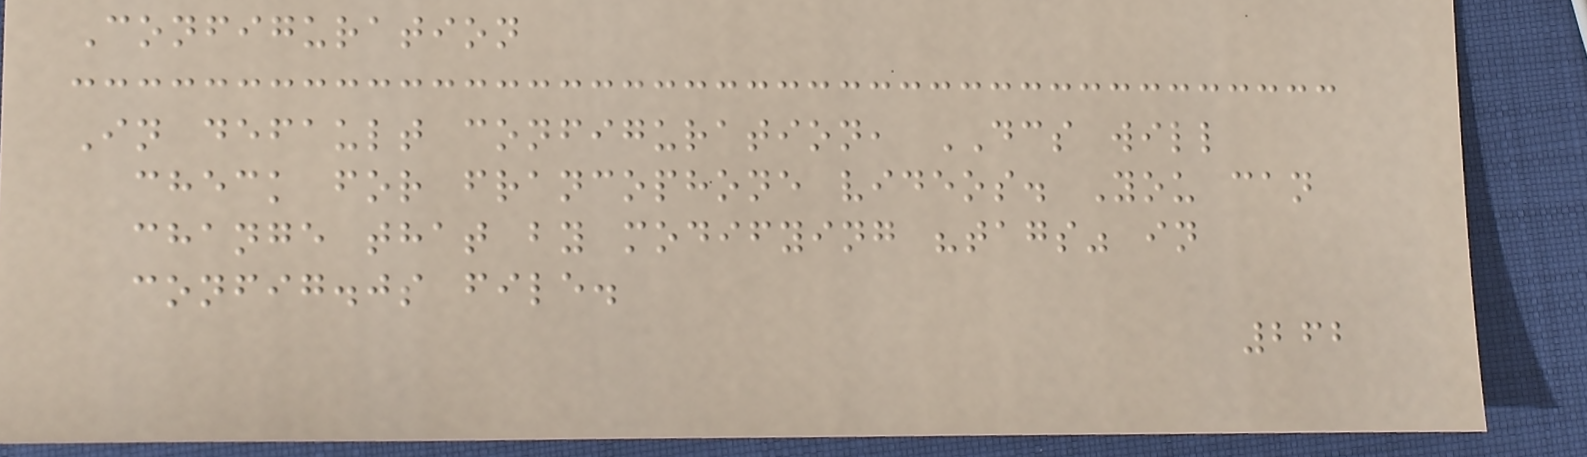Configuration
In default configuration, DCS will
check for francophone videos. You can
change that by modifying "tags" in
config.js file.
262
